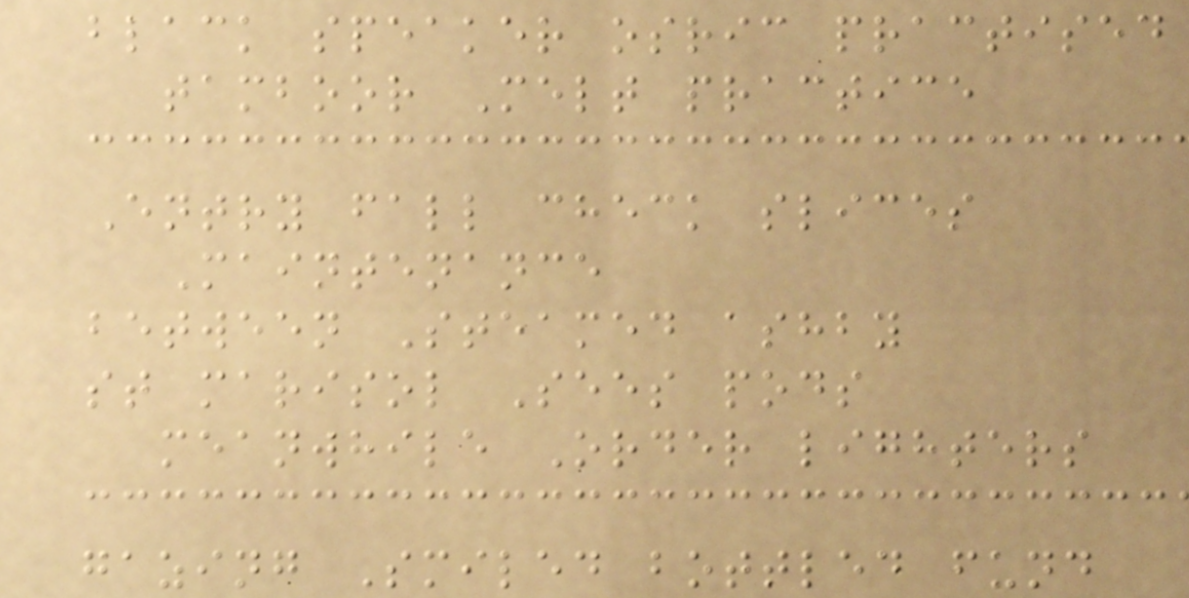black speaker osric practised
tamboor Melt practice
Entry fall check slices
Maintenance
between Steamed ashby
st marisol Sees pods
meanwhile Order lighters
gazing Smiled bottled fund
